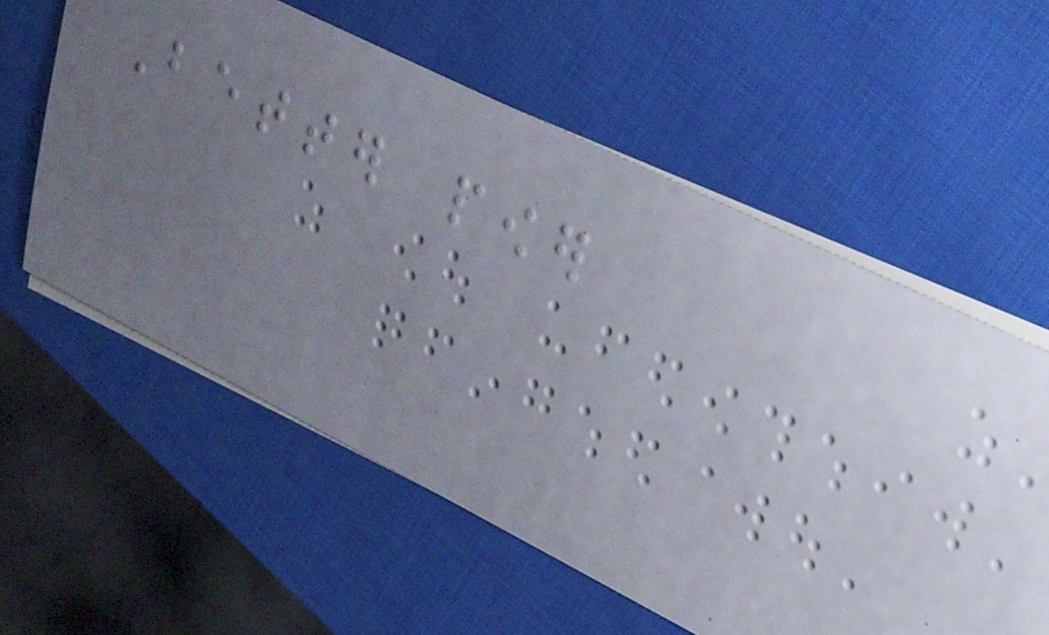Better power
